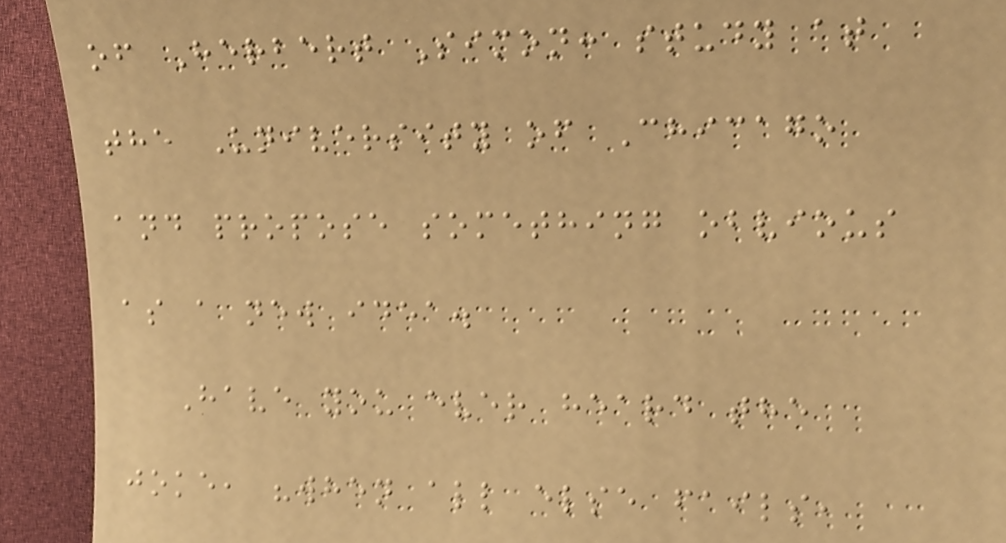of Herbert Simon: study at
the University of Chicago
and propose something obvious
as a new idea.
Have you ever heard the
joke, "when all else fails,
